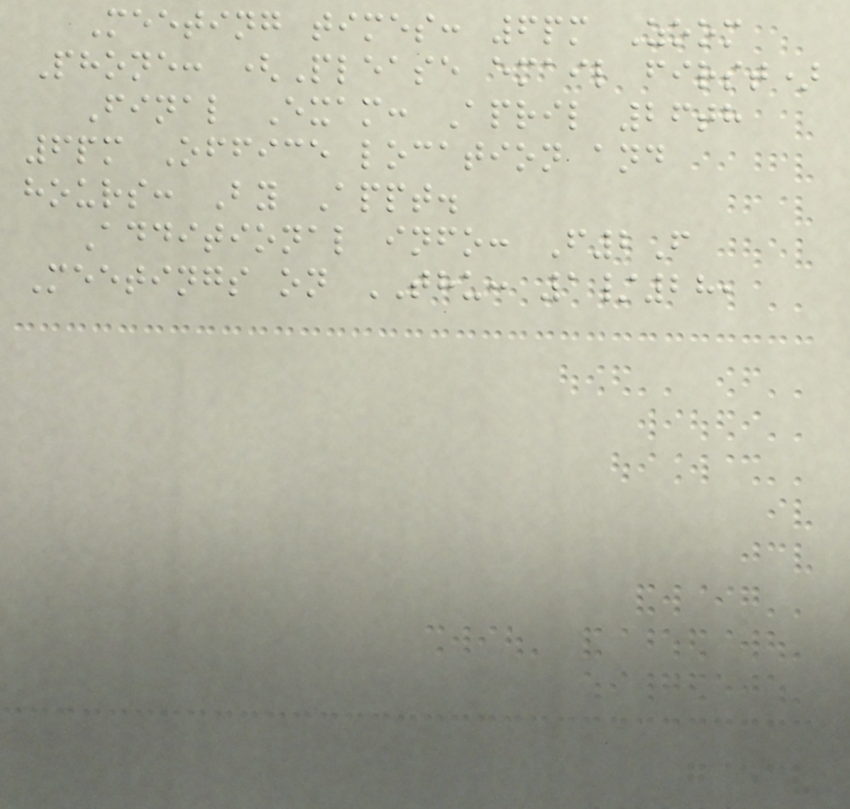Meeting times: 6pm Zoom
Phone: (Please email first)
Final Exam: April 26th
6pm Office location and
hours: By Appt.
Additional info: F2F
Meetings on THU: 1/28,
